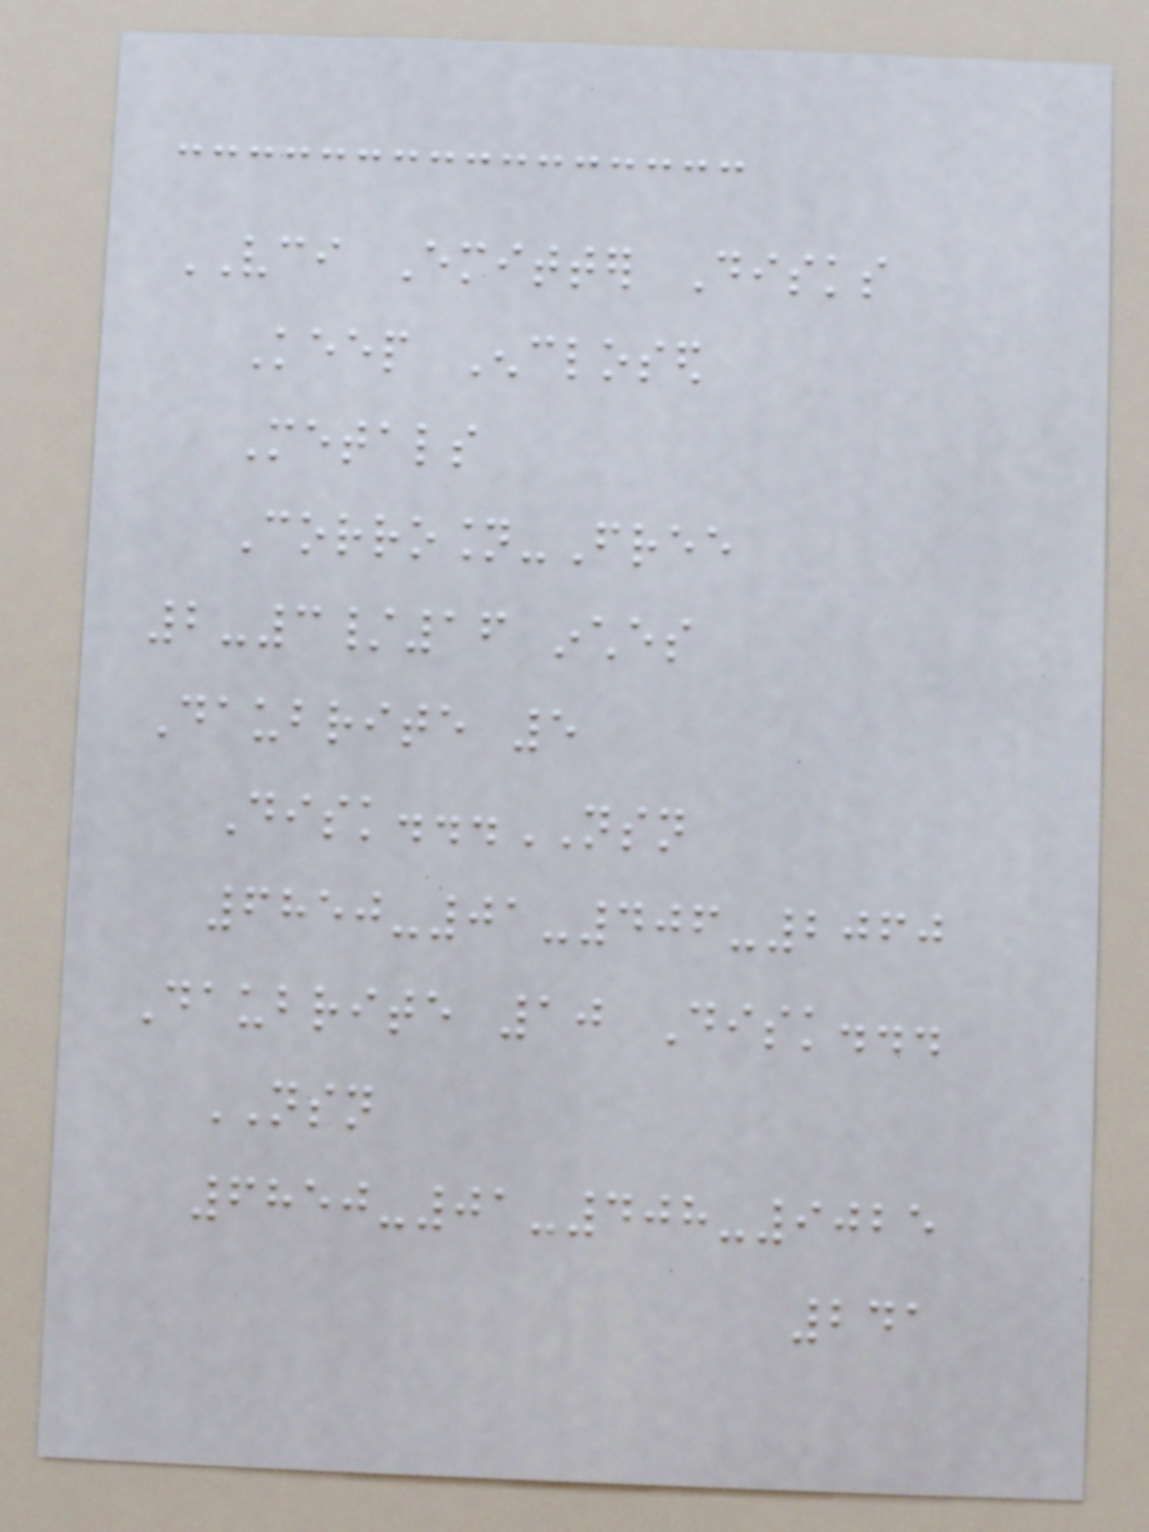VCI Emitter Disks
Keep Enclosed
Metals
Corrosion-Free
2-3/16 inches
Daubrite 5
Disk...NSN
6850-01-406-2060
Daubrite 10 Disk...
NSN
6850-01-408-9025
241
